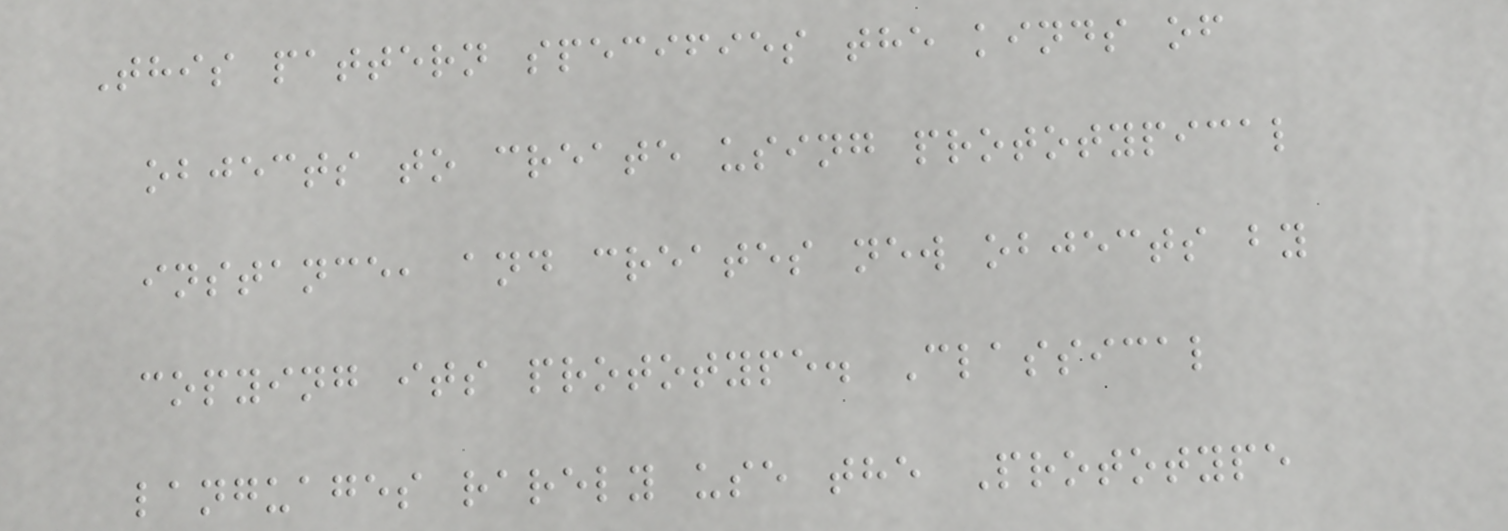This pattern specifies the kinds of
objects to create using prototypical
instance, and creates new objects by
copying its prototype. Classical
languages rarely use the Prototype
